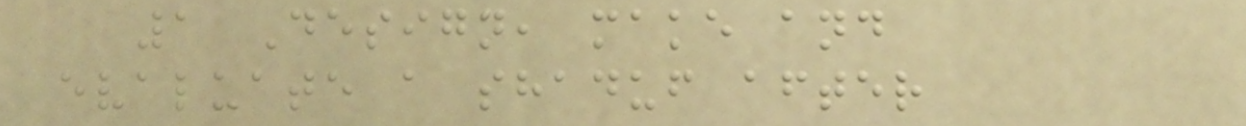1 Design, make and
evaluate a shaduf after
